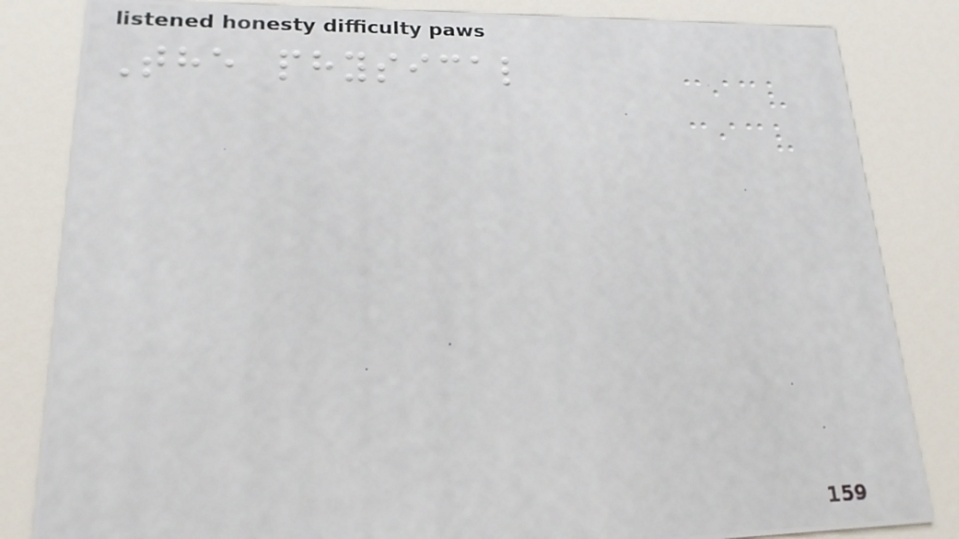The physical
